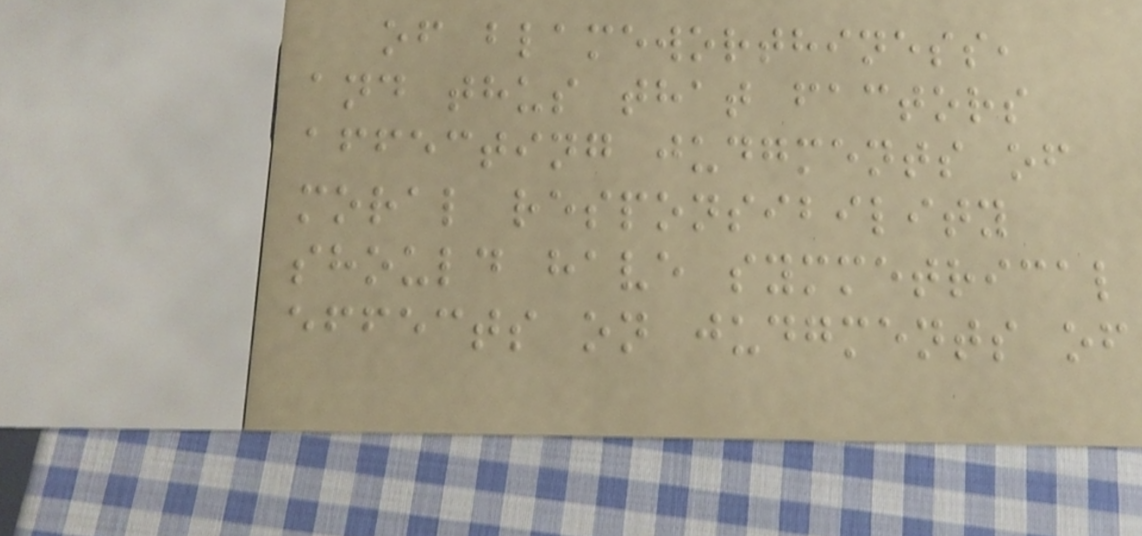of blameworthiness,
and thus that factors
affecting judgments of
moral responsibility
should have symmetrical
effects on judgments of
